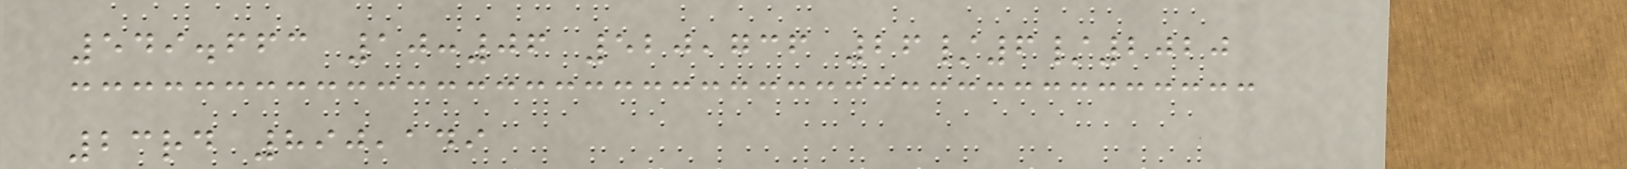549.663 10:06 520,736 26/6/2020
23rd 890,149
